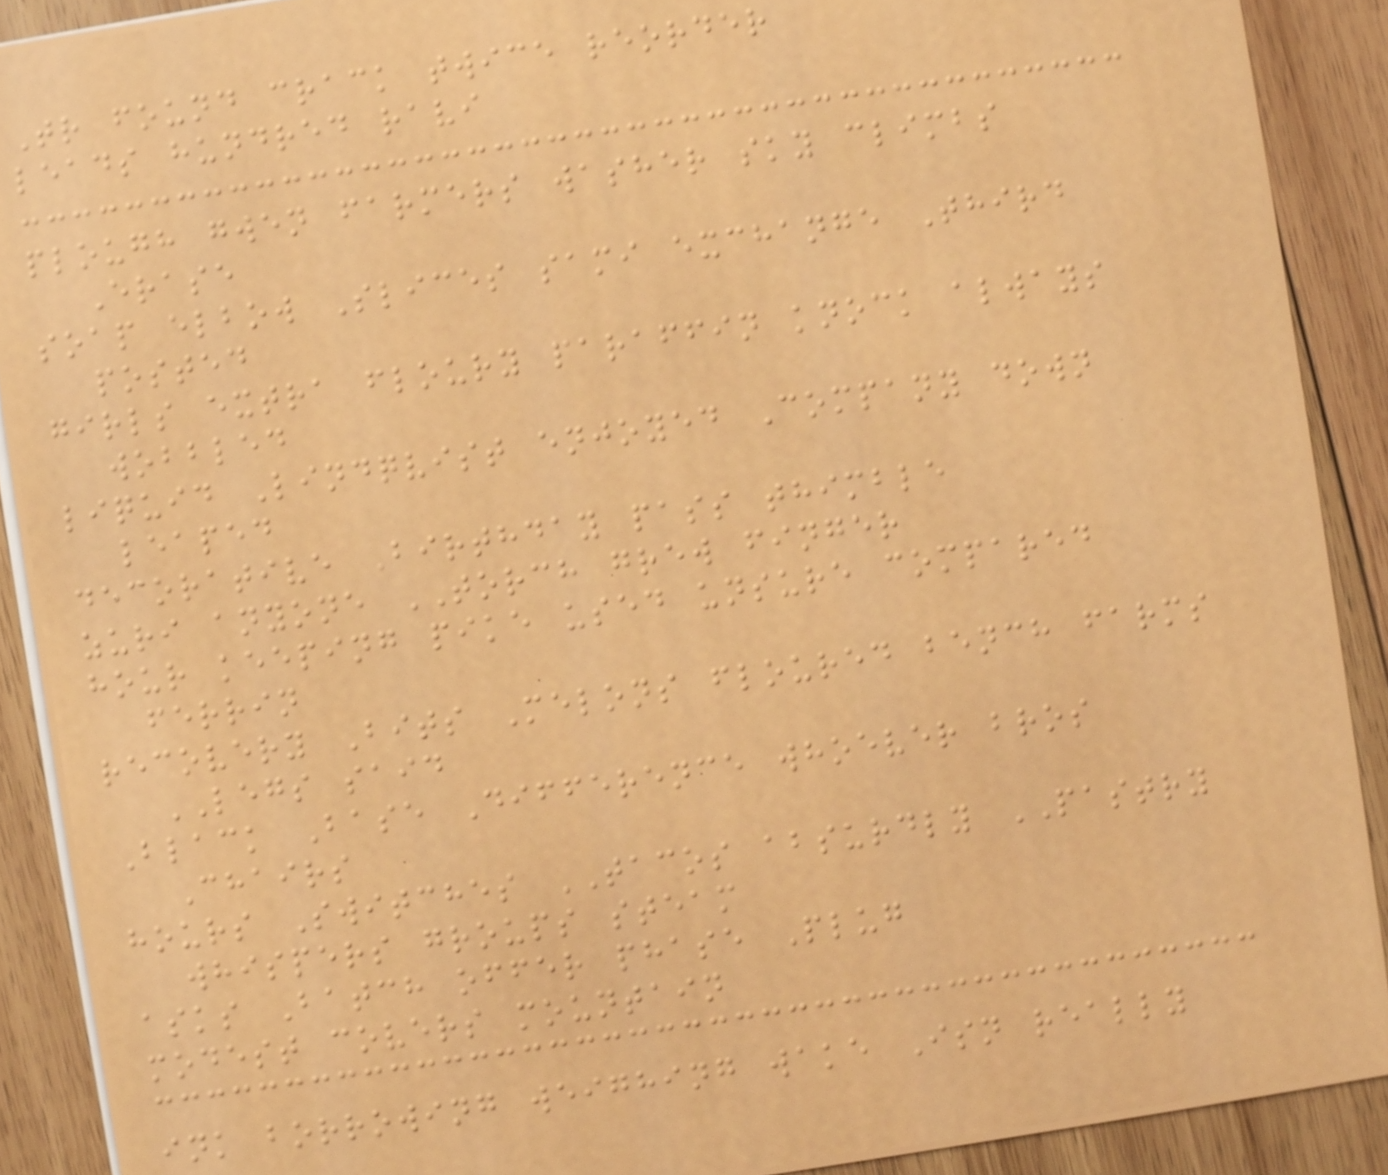Tr found crack twice reorder
leads hundred ravi
plough gwen farmers washer sky climbs
Erase
soap elbow Slices sami exchange Third
posted
girls extra floury paraffin knock always
wobbled
liquid Lindqvist enjoyed Company down
leaped
decorative Birthday pass thimble
zuri anyone TORCH grew finger
hour keeping pike used unsure compared
ferrin
recovery Bits Melons floured bench farms
LEGS said
Black Base Difference whoever bros
Chairs
hours Switches TACOS absurdly PASTRY
whispers groups steam
asks Batch offer phase Plug
modest covers mountain
ink borrowing weighing wake Isn really
